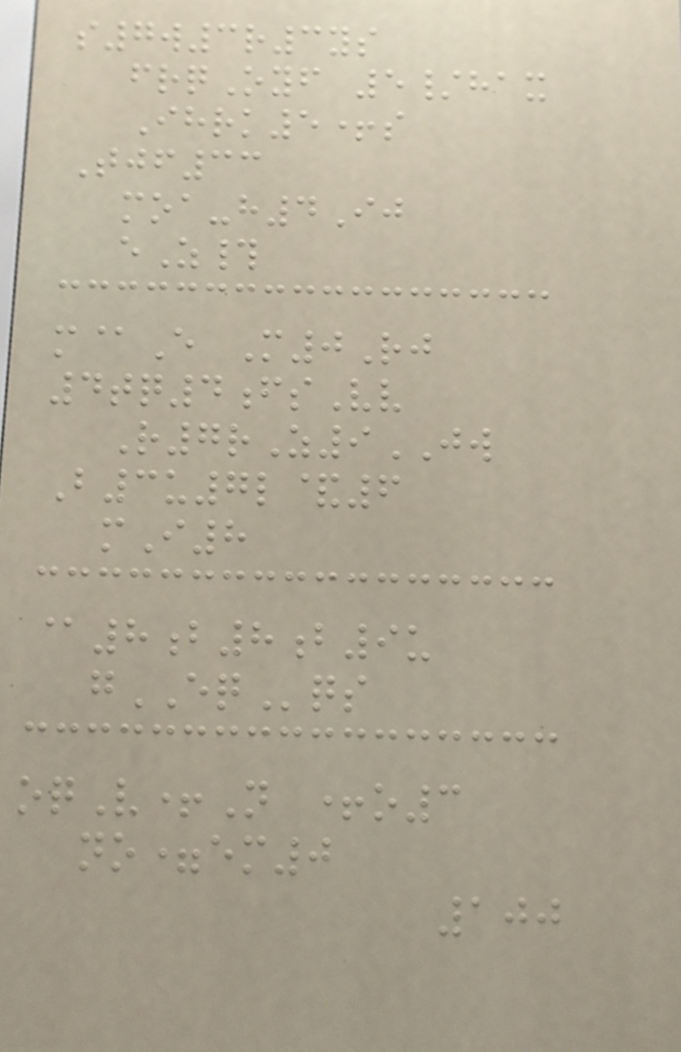s7w3r3ys
frqOyf 5/hax
Ihrk5+s
Tjf33
moa-h4Ij
eZ#
m@E M0Rj
4tq4fsVv
R7rZ9JW
B3u7l&6
mI8
@8b8b9u
gEQqs
oqV+N +o3
no=em0
100
